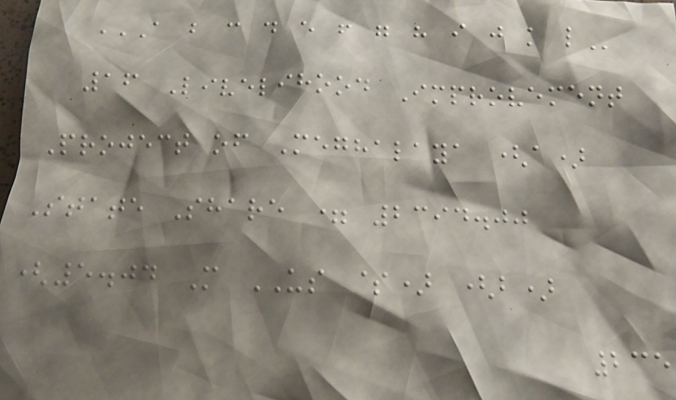A B C D E F G H I J K L
16 Livelihood Improvement
Project of Meghalaya (a)
State Share = 2394.00
(5.04 M US $) (b)
235
